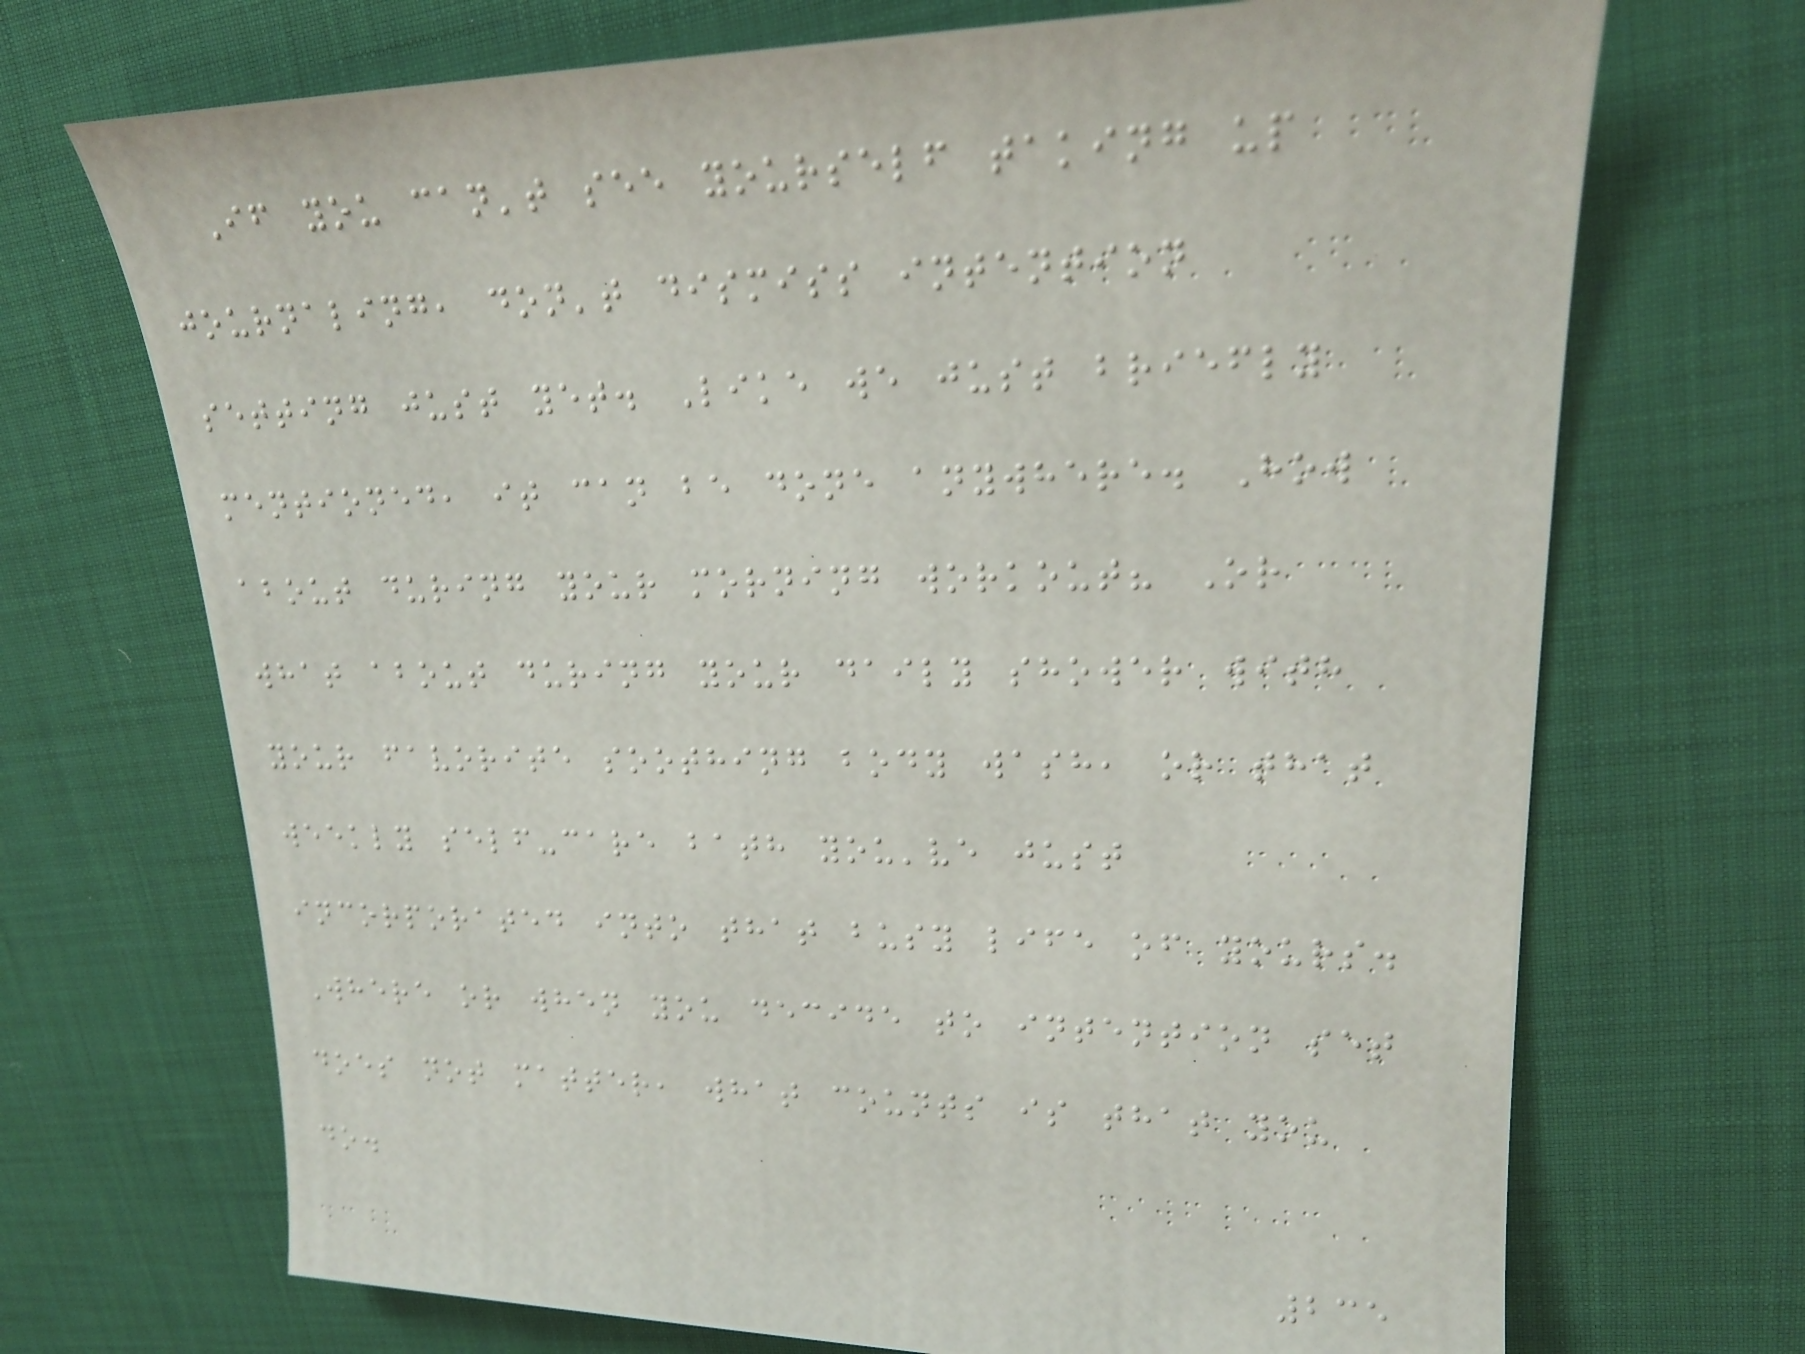If you can't see yourself taking up
journaling, don't dismiss intention
setting just yet. Like we just briefly
mentioned, it can be done anywhere. How
about during your morning workout? Or
what about during your daily shower with
your favorite soothing body wash, or that
weekly self-care bath you've just
incorporated into that busy life of yours.
Where or when you decide to intention set
does not matter, what counts is that you
do.
235
